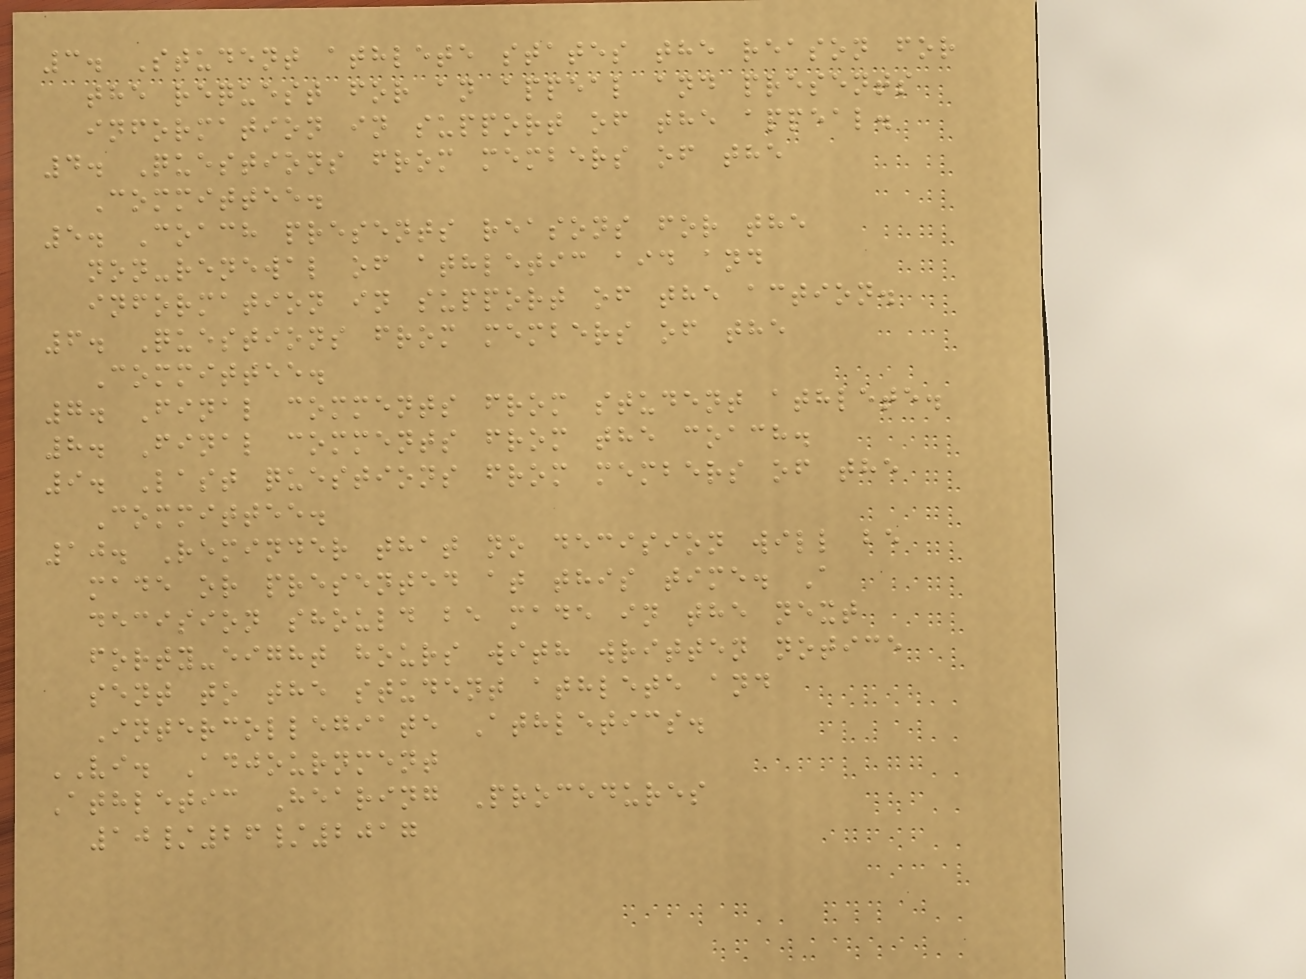3. Student athlete states the reason for
the request for an appeal and presents
information in support of the appeal.
4. Questions from members of the
Committee.
5. Coach presents reasons for the
non-renewal of athletic aid and
information in support of the action.
6. Questions from members of the
Committee.
7. Final comments from student athlete.
8. Final comments from the coach.
9. Last questions from members of the
Committee.
10. Reminder that no decision will be
made or presented at this time. A
decision should be made in the next
forty-eight hours with written notice
sent to the student athlete and
Intercollegiate Athletics.
VI. Adjournment
Athletic Hearing Procedures
10/26/2017
